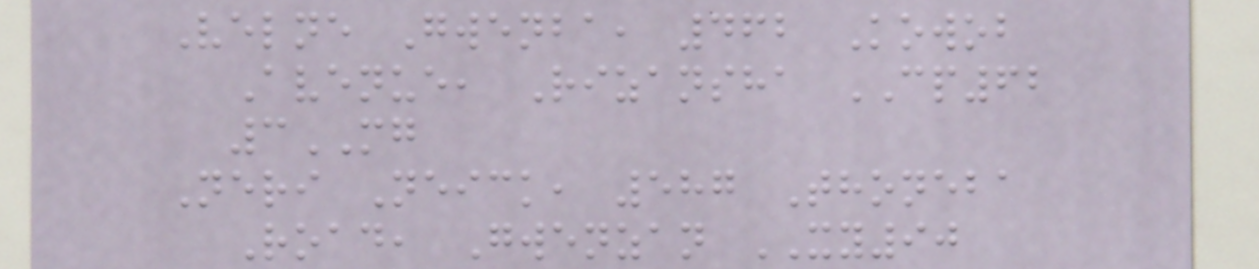Velne Gwenba, 462 Kowob
Avenue, Rizansha CP62
3MG
Neri Neick, 587 Thoneba
Road, Gwenzan XY90
